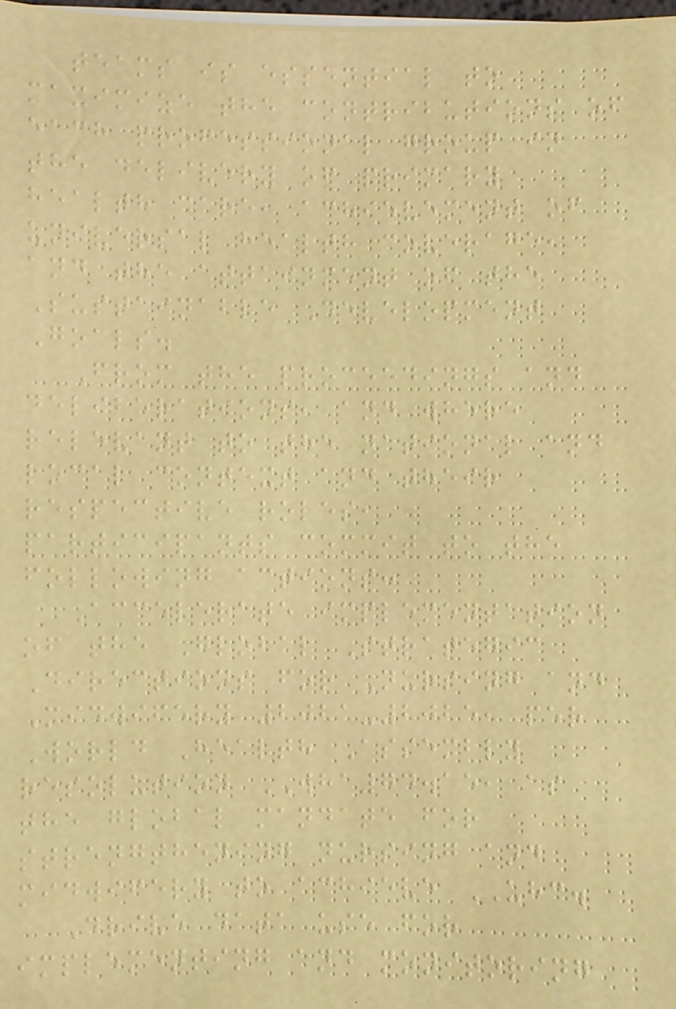teams is essential to
maximize the contributions of
each professional group in
the delivery of primary
health care, achievement of
universal health coverage,
and the attainment of the
Sustainable Development
Goals.
From the proceedings and
deliberations, and where
relevant to the national and
local context and their
respective roles,
participants commit to the
following actions:
Accelerate implementation
of the Global Strategic
Directions for Nursing and
Midwifery 2021-2025, per
World Health Assembly
resolution WHA74.15, as
the global mandate for
strengthening nursing and
midwifery to achieve UHC.
Drive data use for
implementing and monitoring
